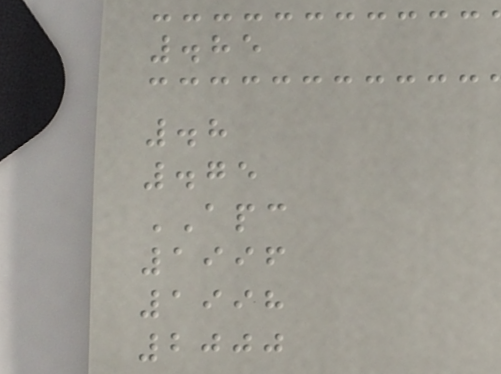.85
.8
.75
APC
1996
1998
2000
